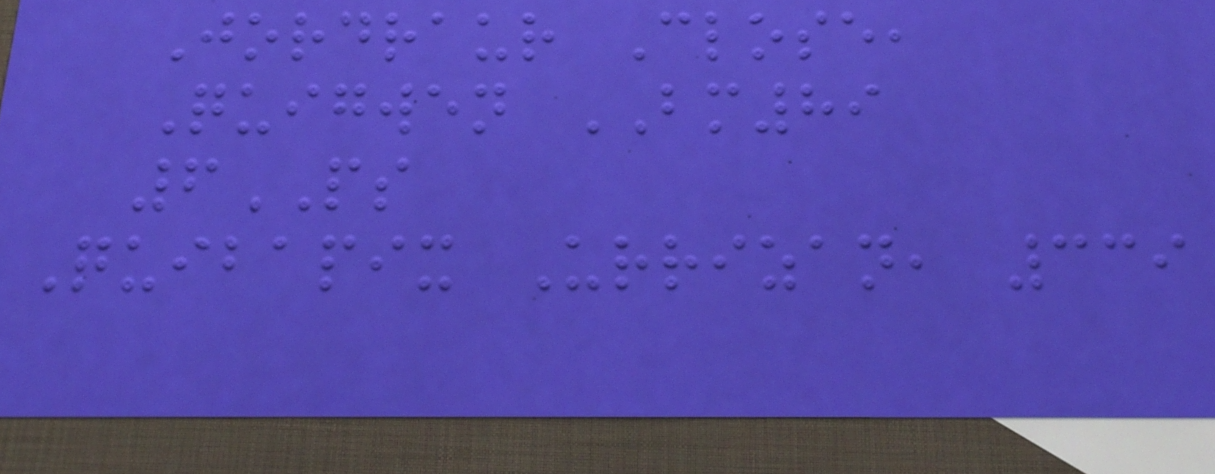Jordraur Close,
Quigwen BM89
6PS
Quibapix Urrizan, 339
